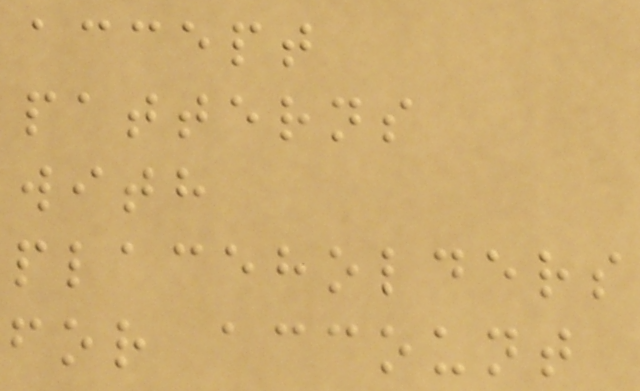accept
patterns
with
placeholders
for account
